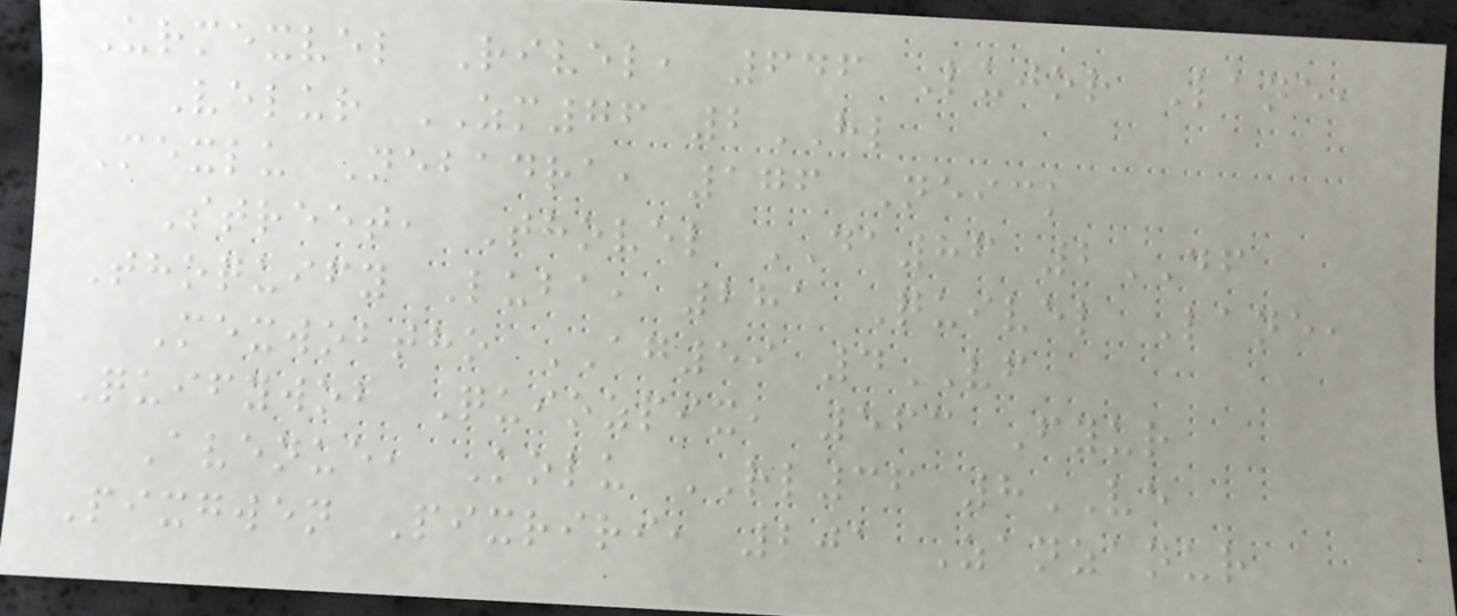Urmexvel Rivel, 646 Lujor Lane,
Velur ZM76 2HL
Mexlu Nebadra, 176 Neick
Street, Thovel DA86 2DF
Thoquify Luba, 281 Quivel Lane,
Mexwobtho AG59 4VF
Quifywob Quiozpix, 563 Fyur
Avenue, Kolu RL36 8VE
Pixgwen Pixriri, 201 Zanzanur
